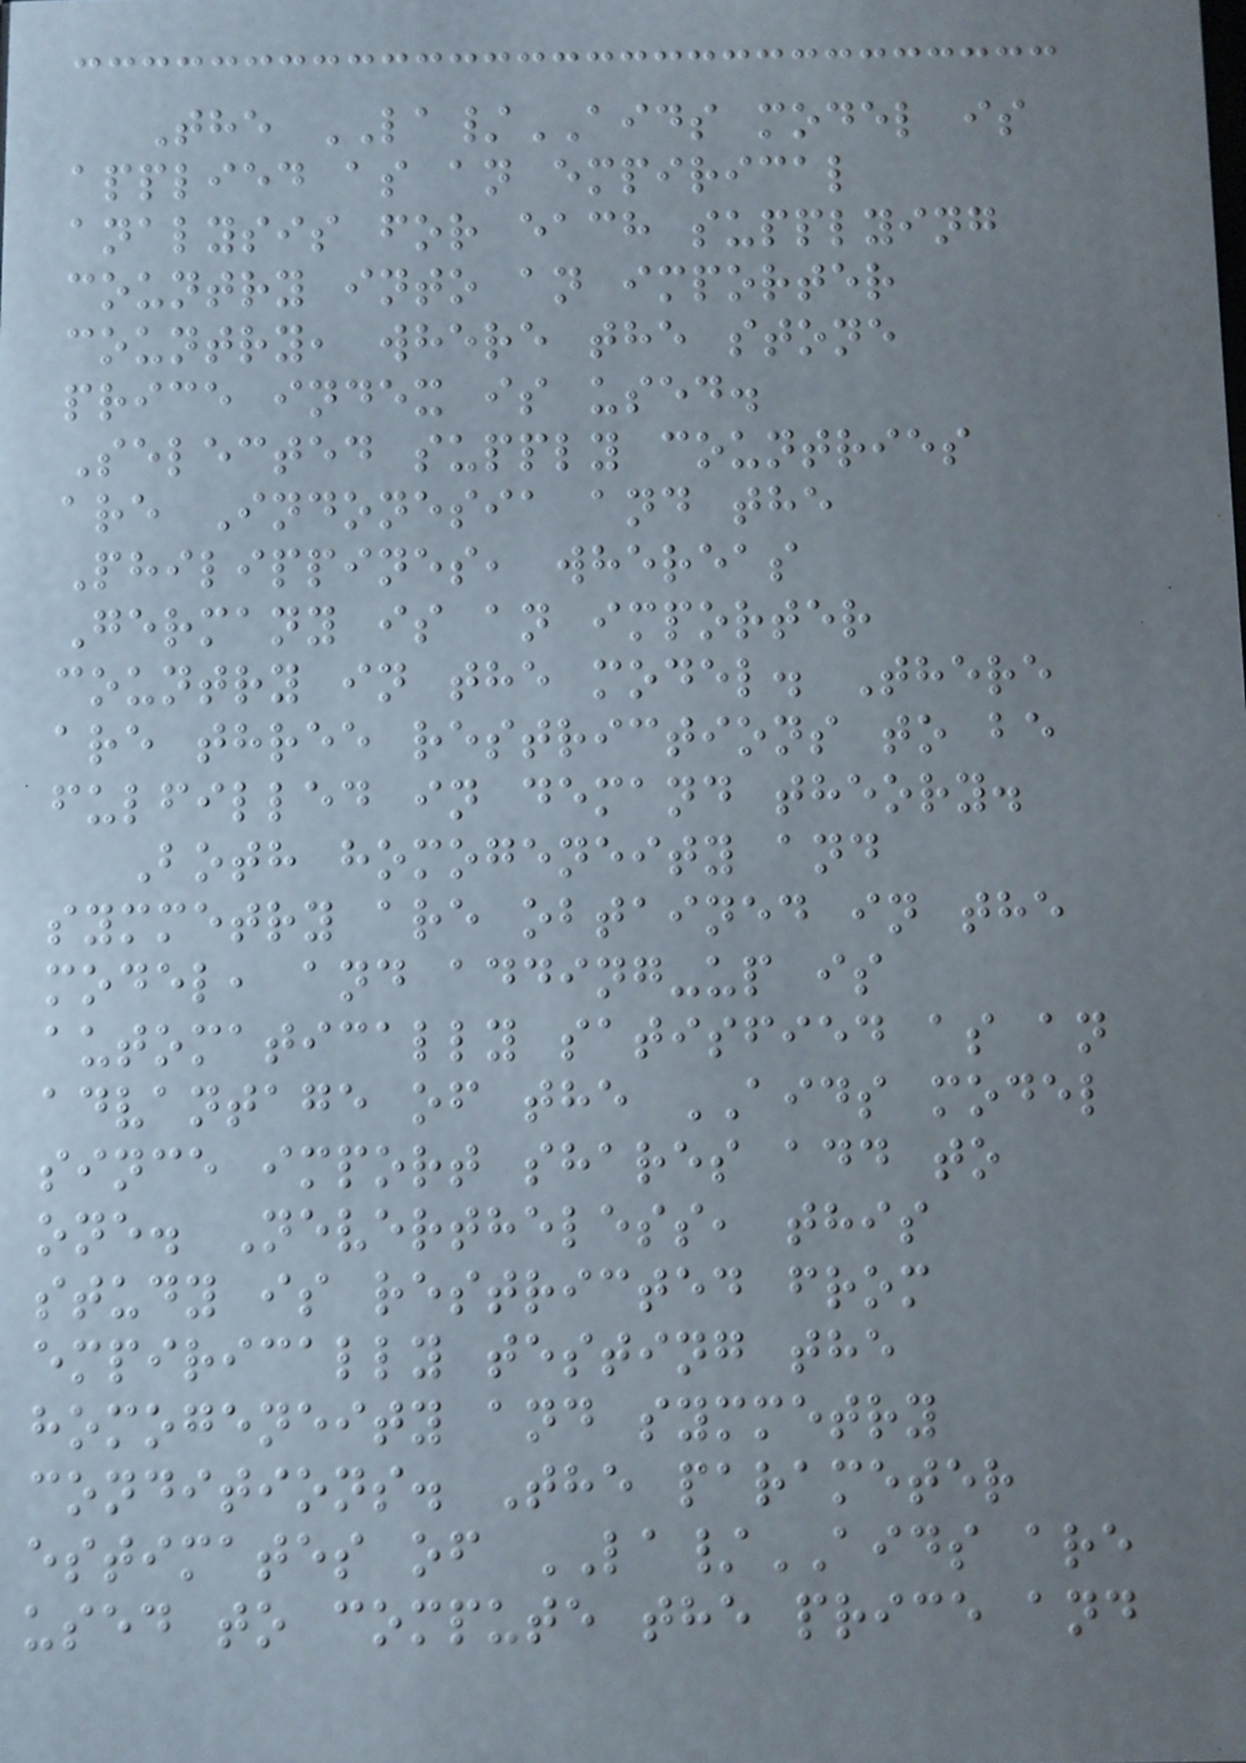The LA/AIDS model is
applied as an empirical
analysis for each supplying
country into an importer
country, where the stone
price index is used.
Selected supply countries
are Indonesia and the
Philippines, whereas
Germany is an importer
country in the model. There
are three restrictions to be
fulfilled in demand theory.
Both homogeneity and
symmetry are obtained in the
model, and adding-up is
automatically satisfied as an
advantage of the AIDS model
since import shares add to
one. Nevertheless, this
study is restricted from
empirically testing the
homogeneity and symmetry
conditions. The parameter
estimates of LA/AIDS are
used to compute the price and
